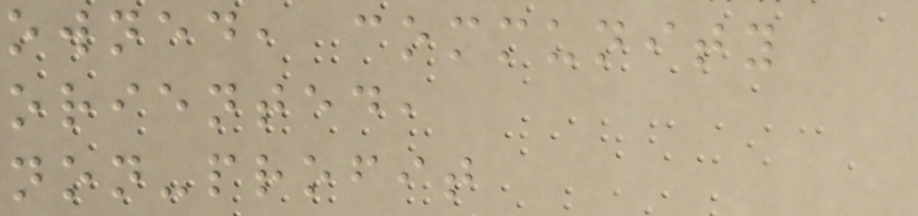owned, community
oriented,
non-profit
